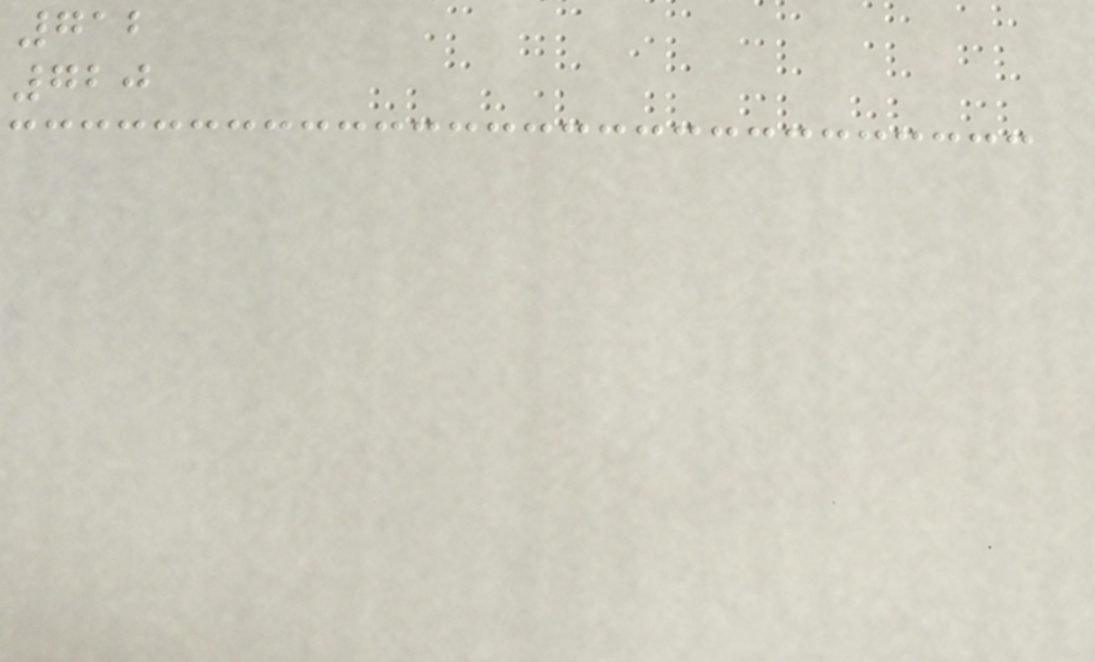712
720
